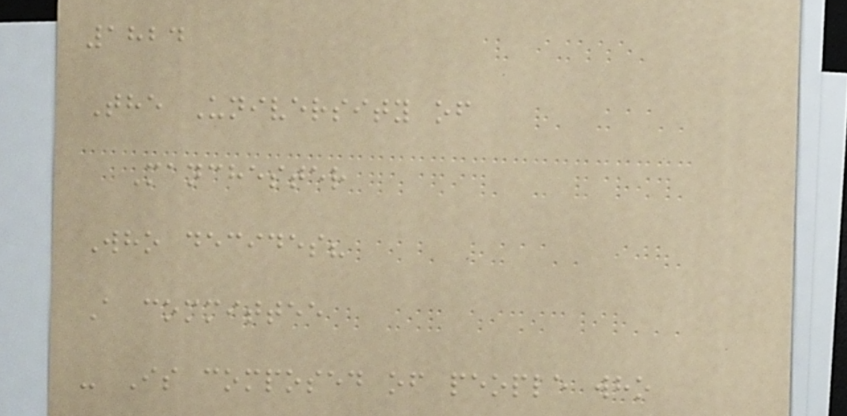1824
The University of
Manchester
Who decides?
A committee
- Is composed of people who
